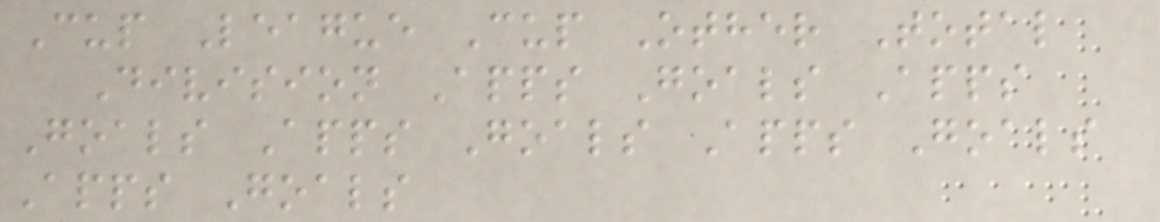Cup League Cup Other Total
Division Apps Goals Apps
Goals Apps Goals Apps Goals
Apps Goals
